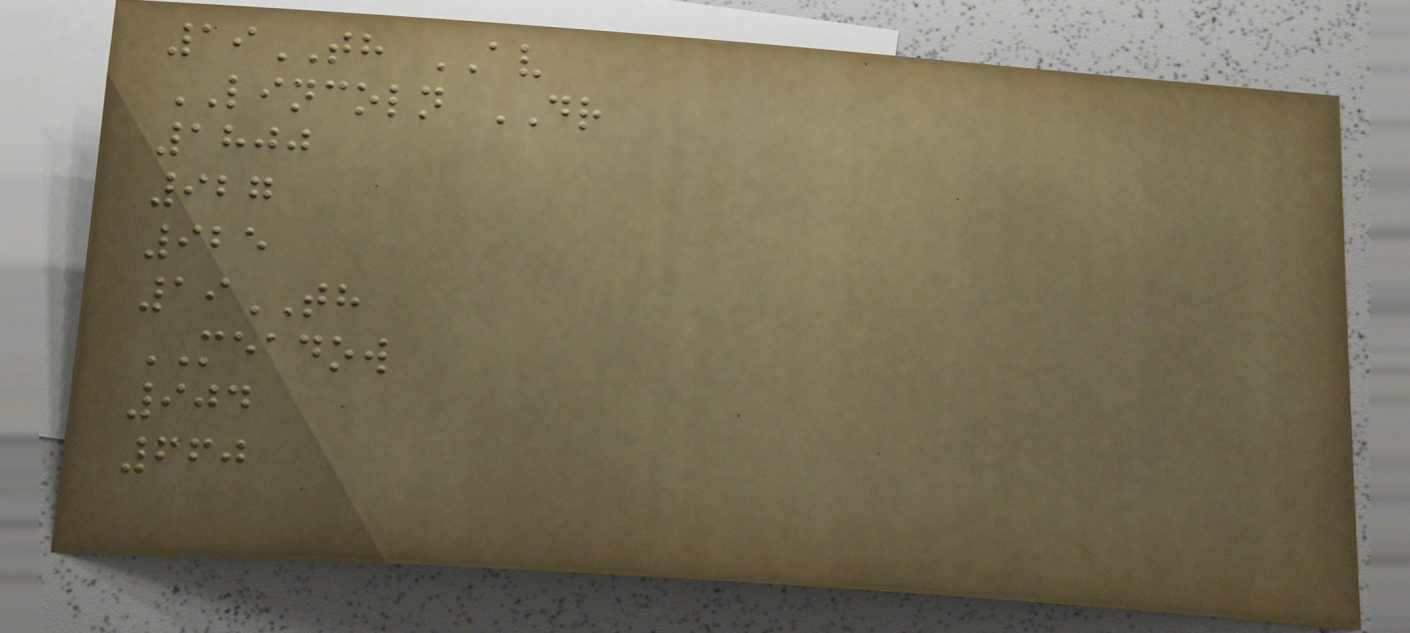19TH AV
LINCOLN DR
1800
927
925
19TH
MEADOW
904
660
